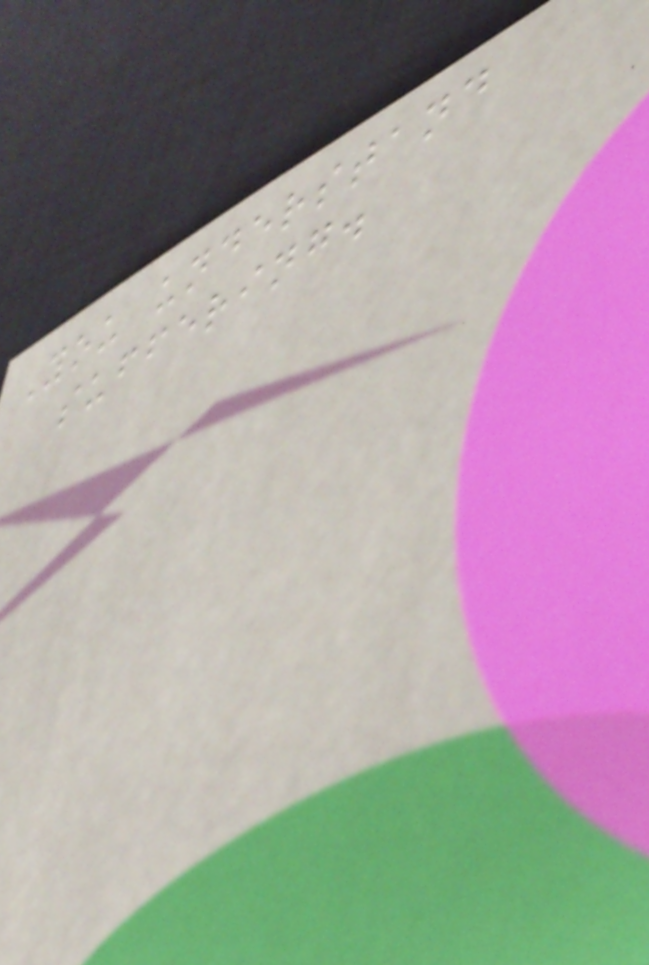You understand
suffering.
